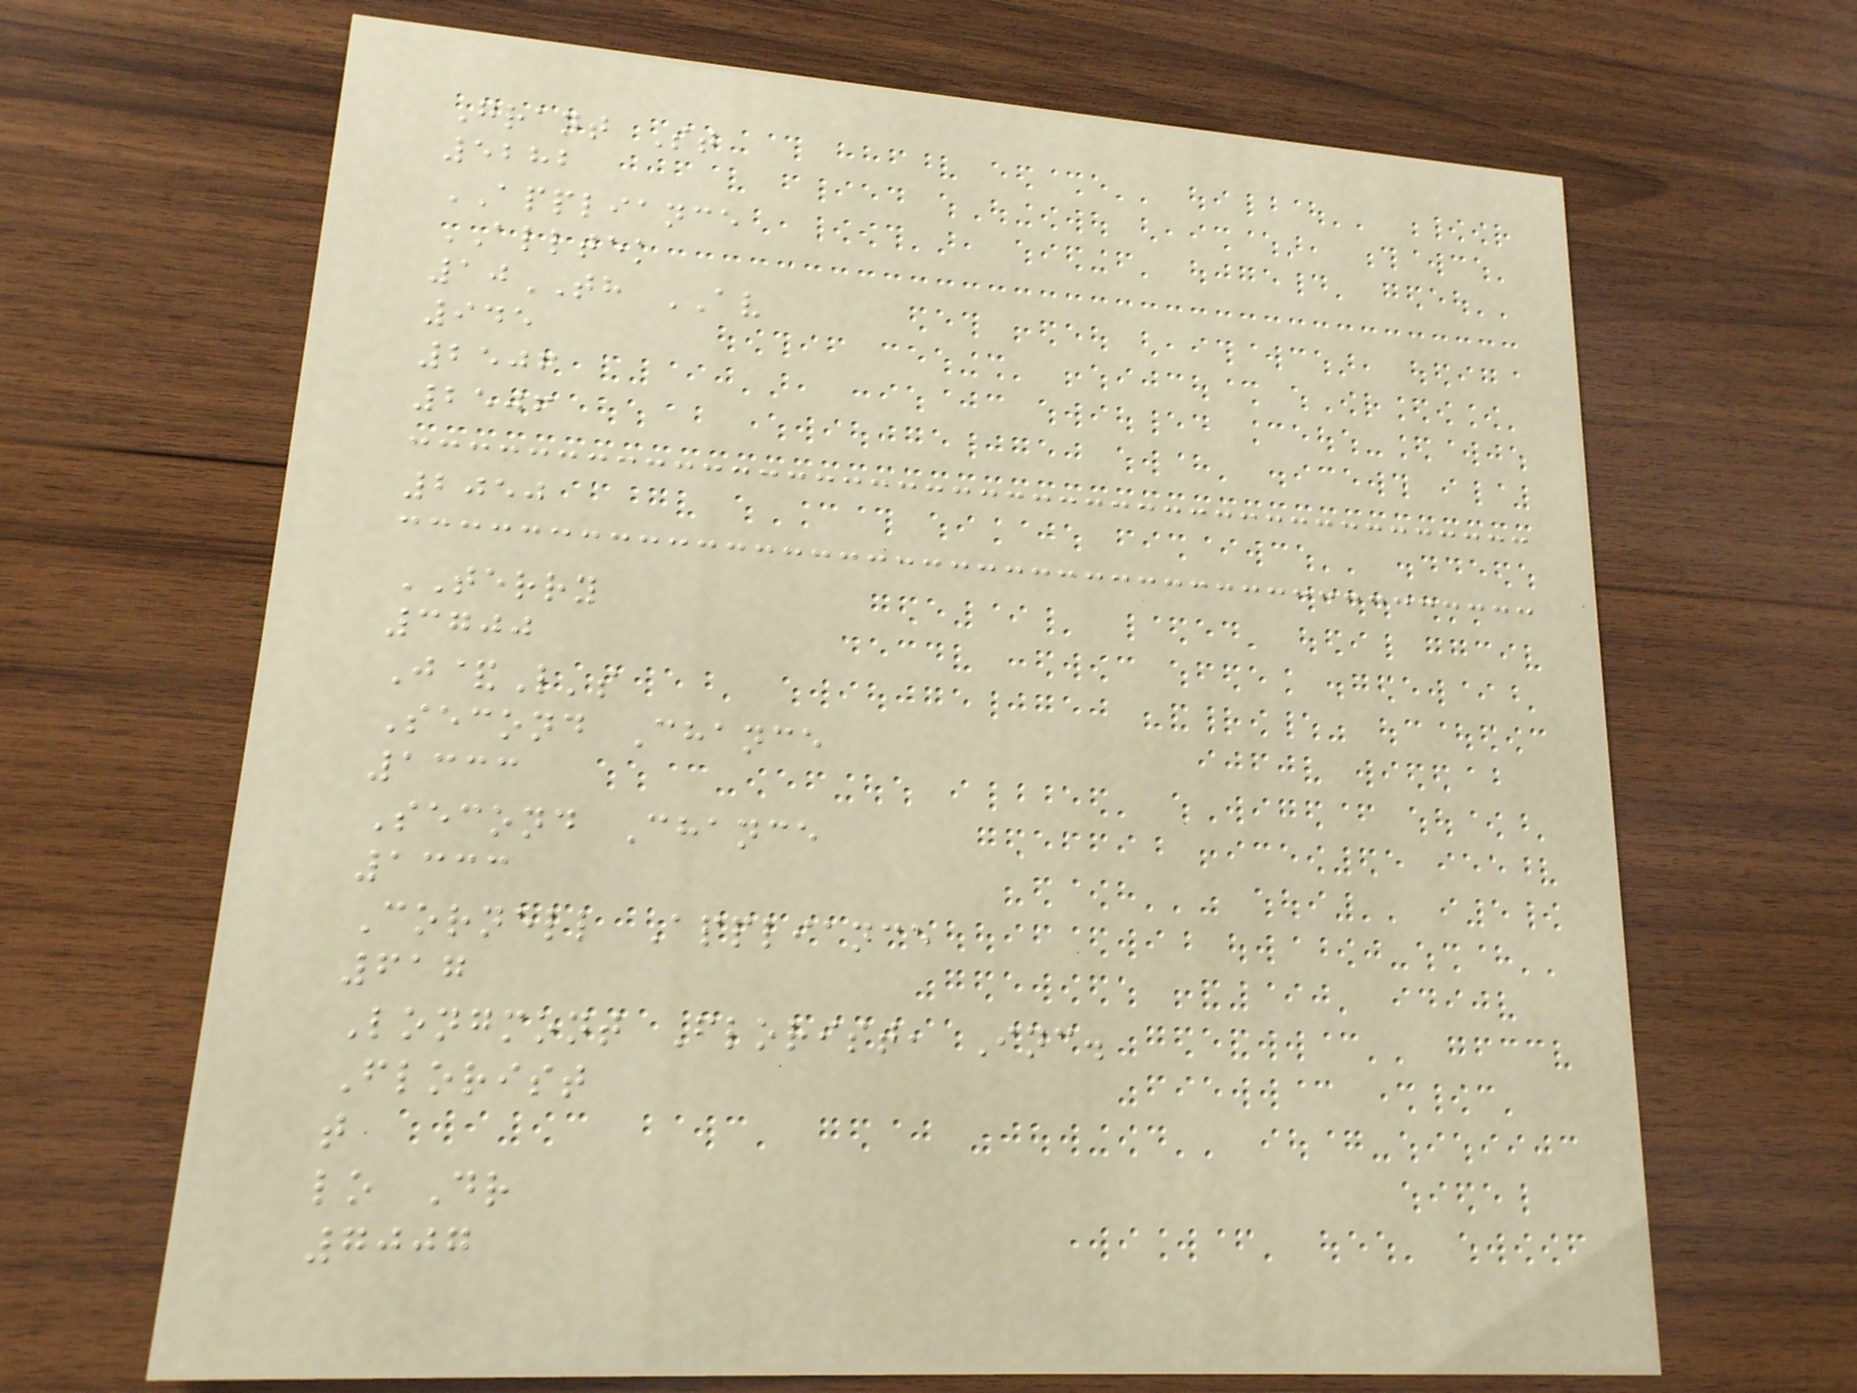Grant St
5282
APPLIANCE
ALLTEK
10TH AV
945
2506
2506
2050
TERRY
3700
J&L's
Second Chance
1333
Second Chance
1333
Cornell Appliance
617
Longmont Florist, Inc.
Florist
t
lo Dr
7007
